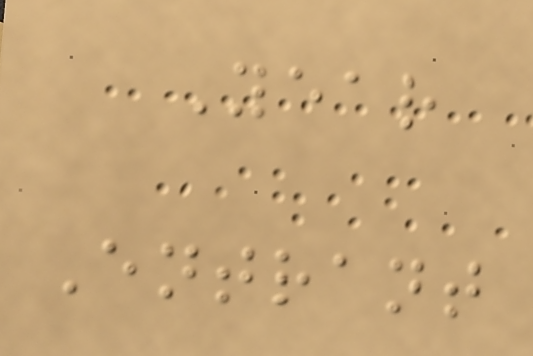Year
Entrant
